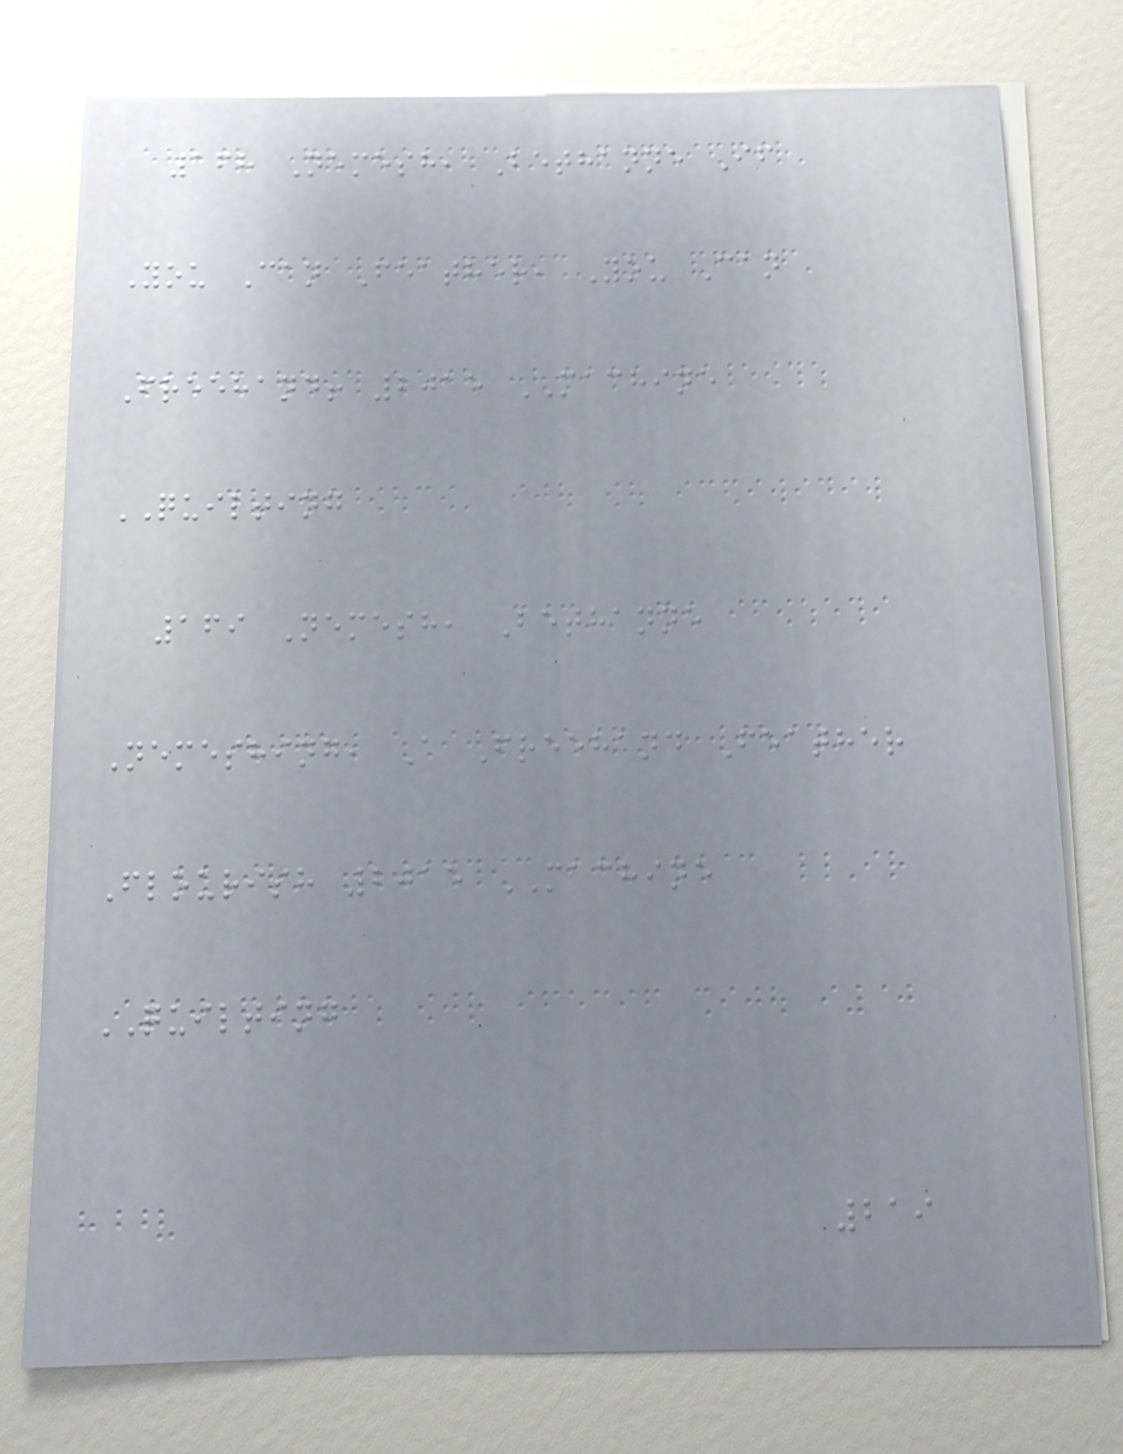168 Nemesh, Bethanne If
You Can Feather, You Can
Freehand! 2015 MACHINE
QUILTING
169 Nemesh, Bethanne
Nemeshing, A Freehand Feather
Flourish 2015 MACHINE
QUILTING
219
